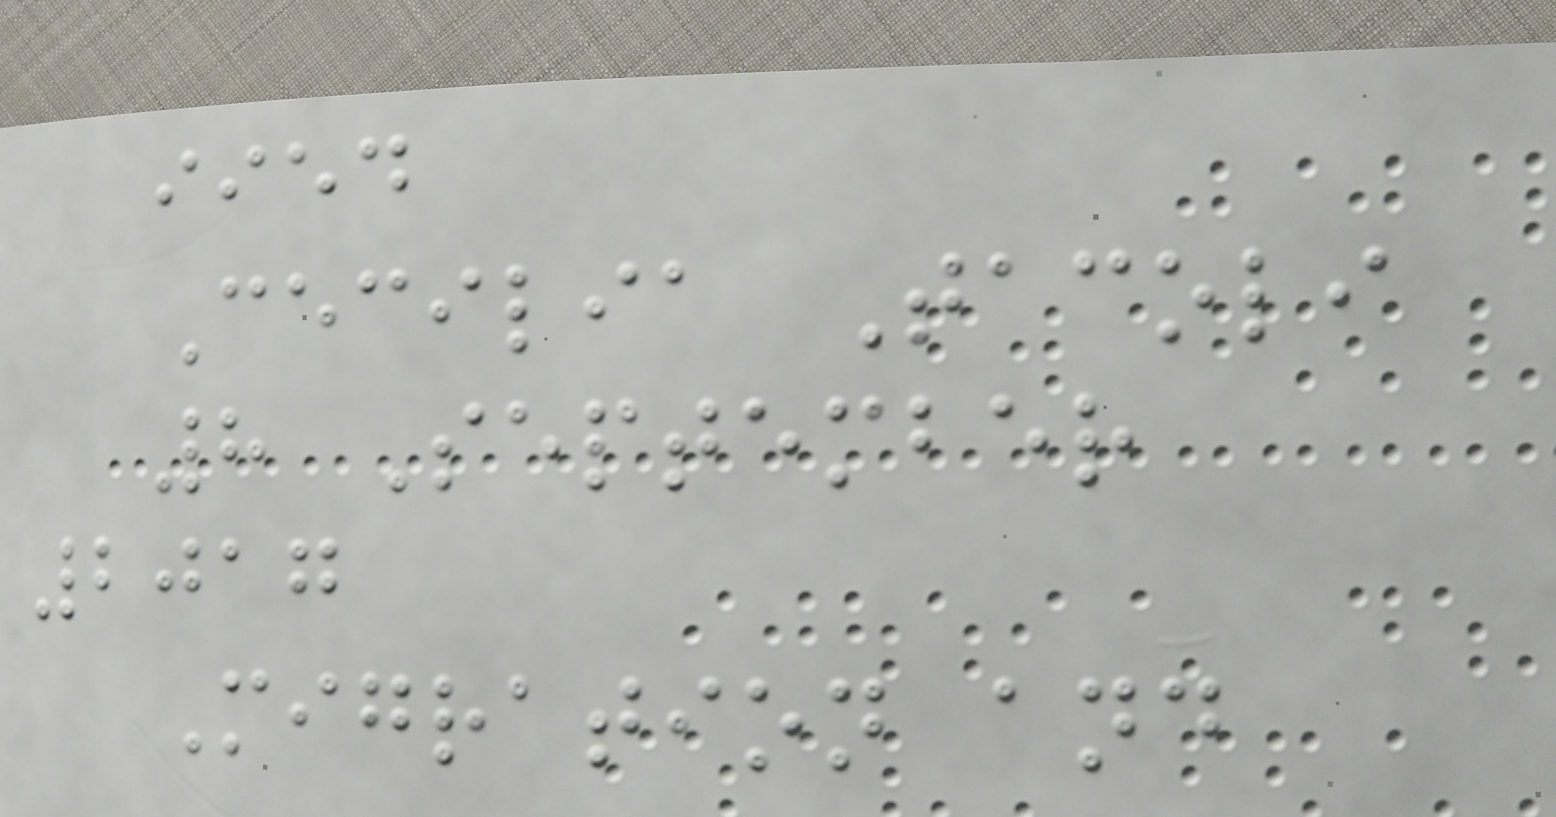iied
Cecilia Tacoli
8 September
2017
Migration and
